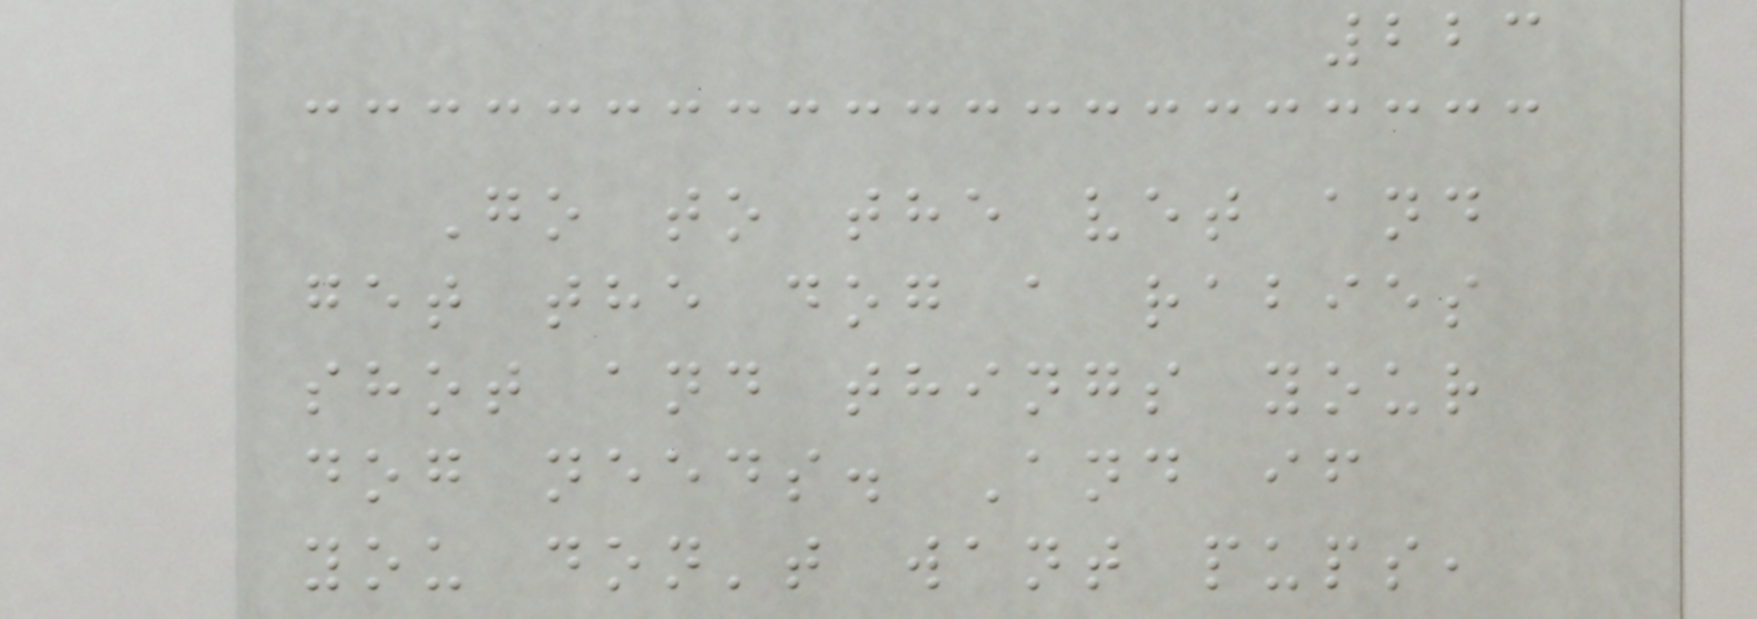223
Go to the vet and
get the dog a rabies
shot and things your
dog needs. And if
you don't want pups,
